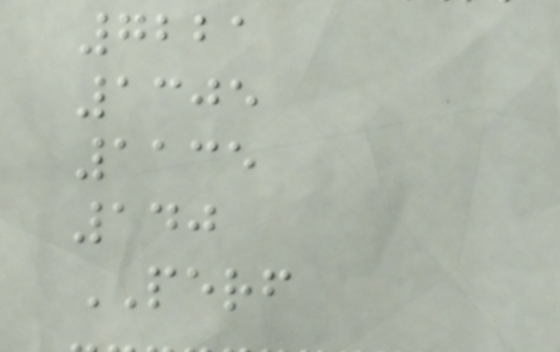7221
1305
1135
140
PERF
